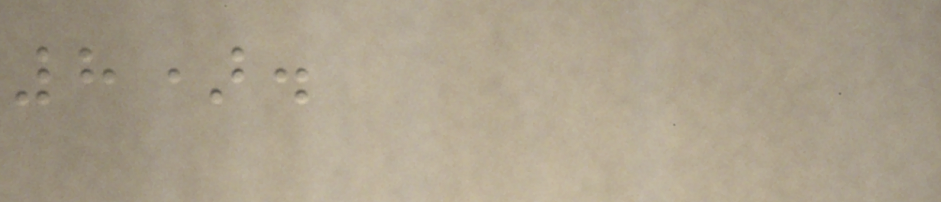8).
